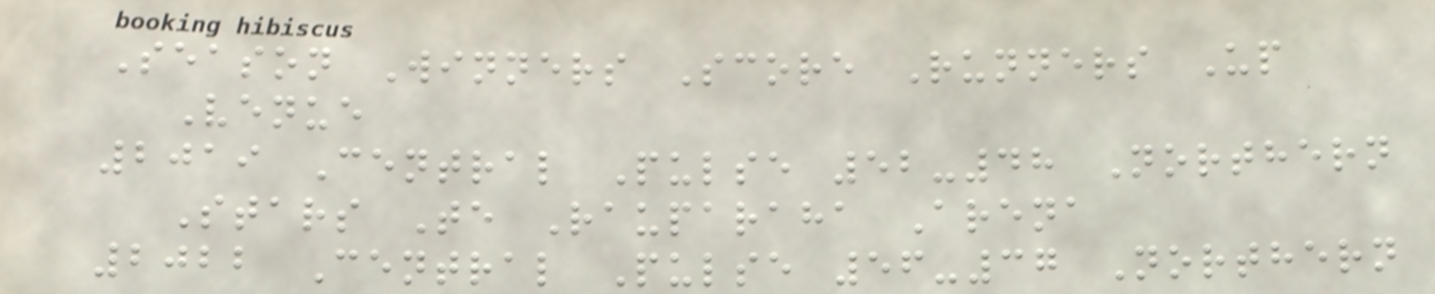Season Winners Score Runners Up
Venue
2019 Central Pulse 52-48 Northern
Stars Te Rauparaha Arena
2022 Central Pulse 56-37 Northern
